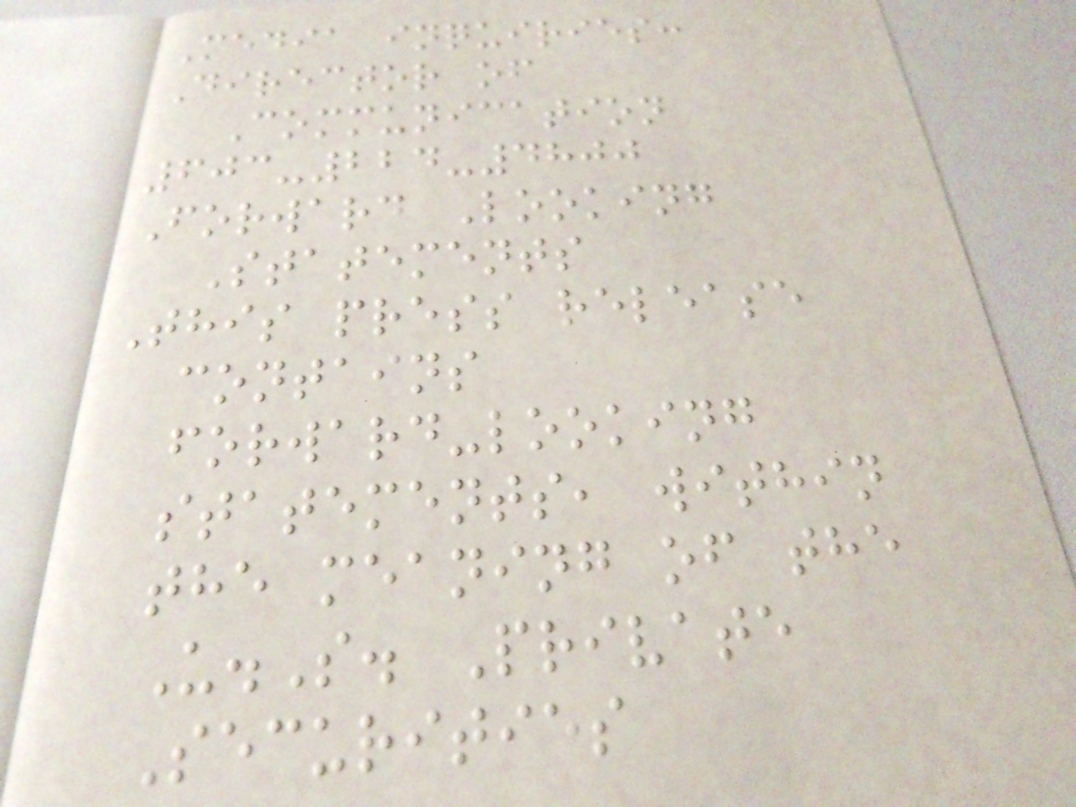Media inquiries:
Director of
Communication
603-224-4800
Forward Looking
Statements
This press release
contains
forward-looking
statements, within
the meaning of the
U.S. Private
Securities
